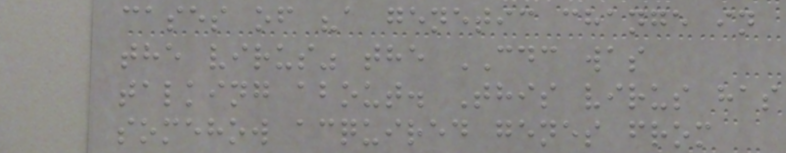cases of "a genetic change in
the virus" the CDC was
talking about. This virus has
somehow acquired genes from
